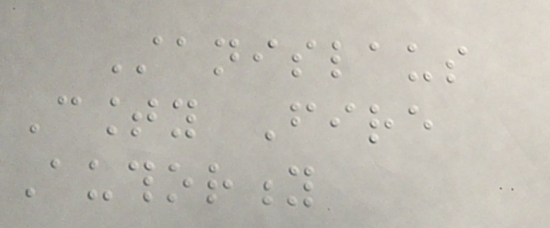Stanislaus
County Fire
Authority
